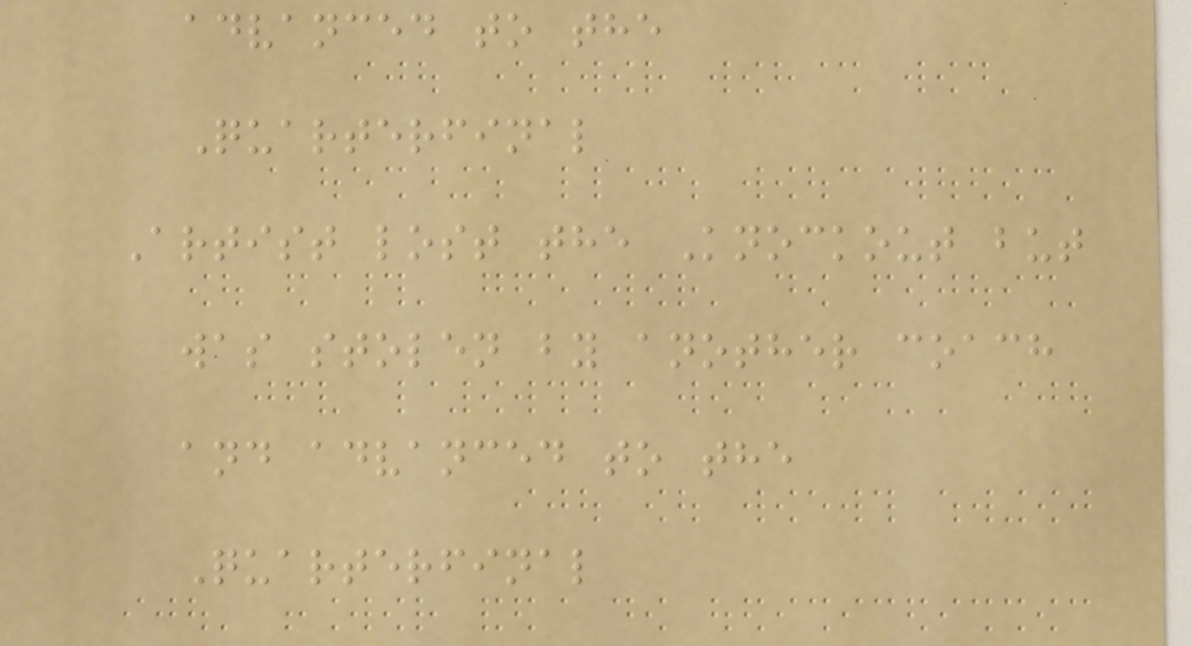advanced to the
Quarterfinal
Artist lost the Knockout but
was stolen by another coach
and advanced to the
Quarterfinal
